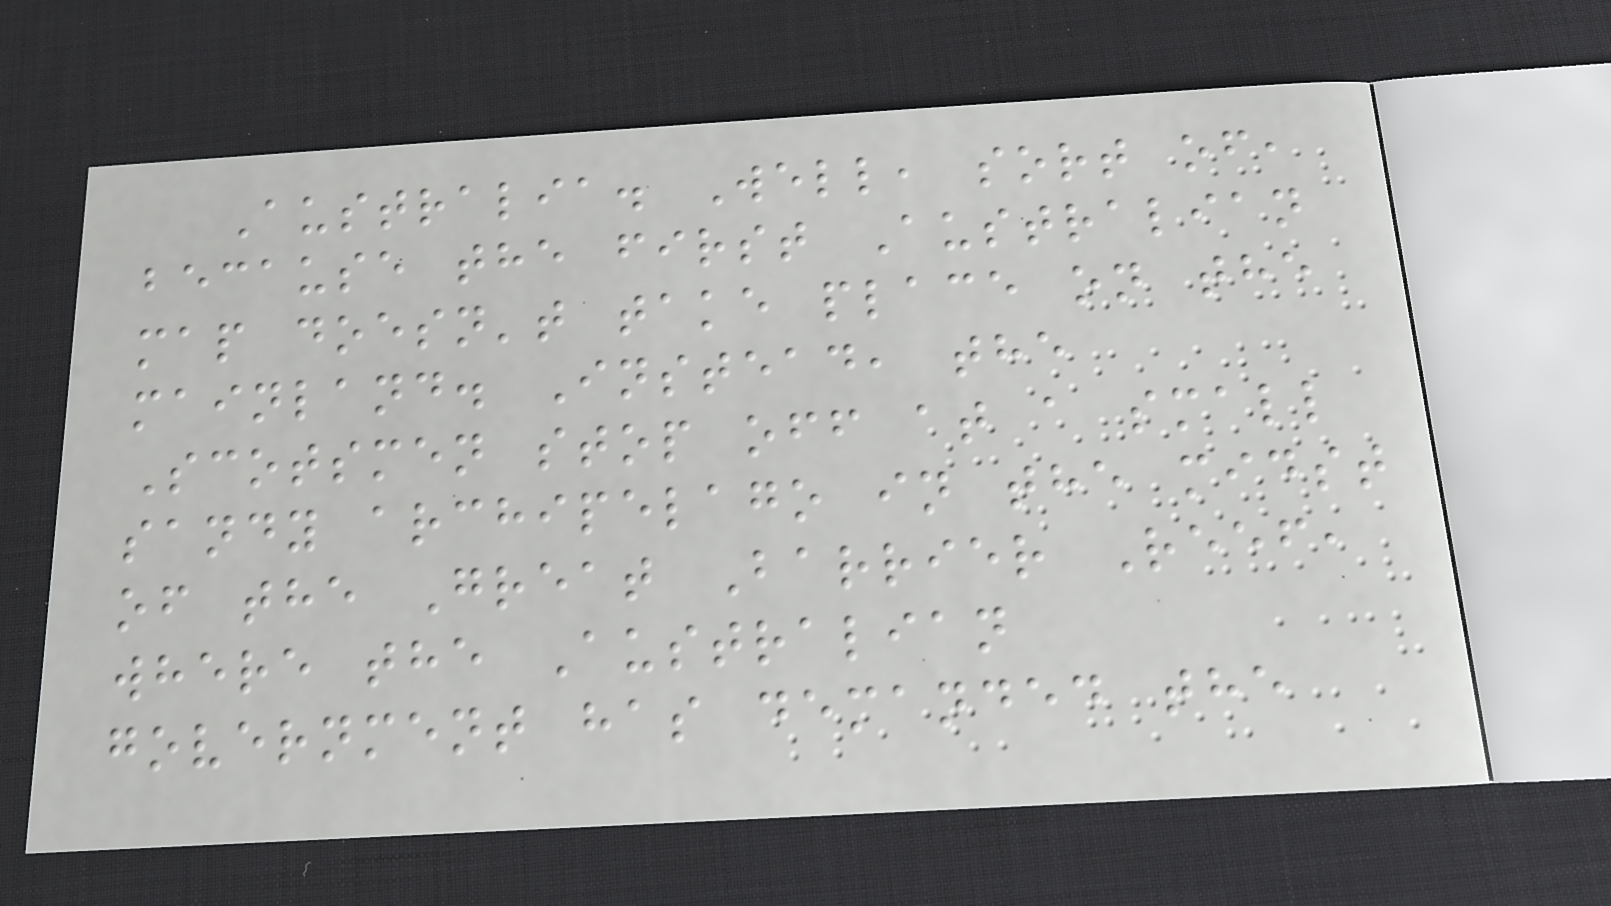Australia. Well, sort of,
because the first Australian
map doesn't take place on the
mainland. Instead, the
Scotsmen stop off at a small
sandy archipelago in the midst
of the Great Barrier Reef,
where the Australian
government has demanded the
